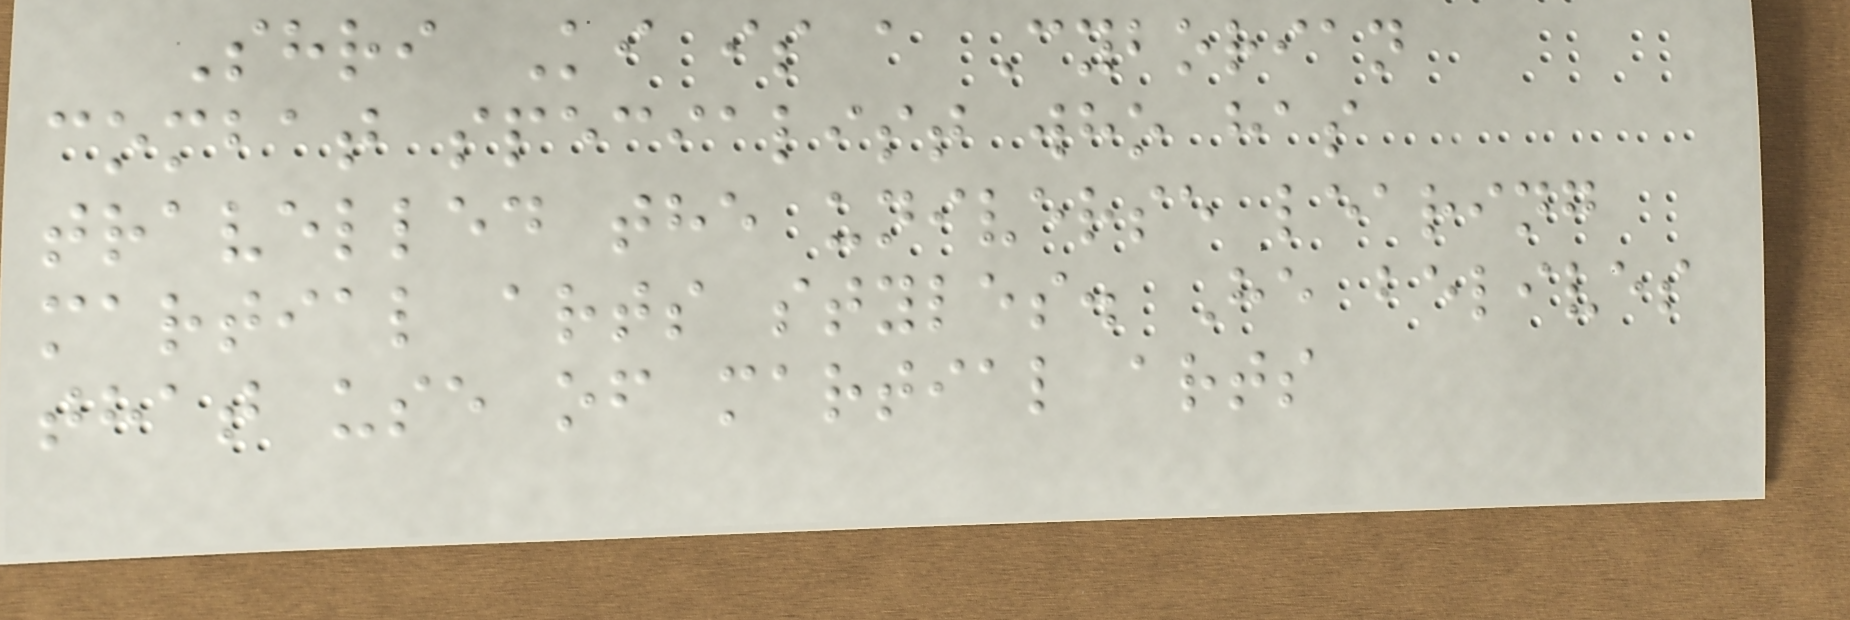Shri Ki is a Cyborian
combat specialist who has
travelled the universe learing
martial arts styles. He belives
that use of martial arts
